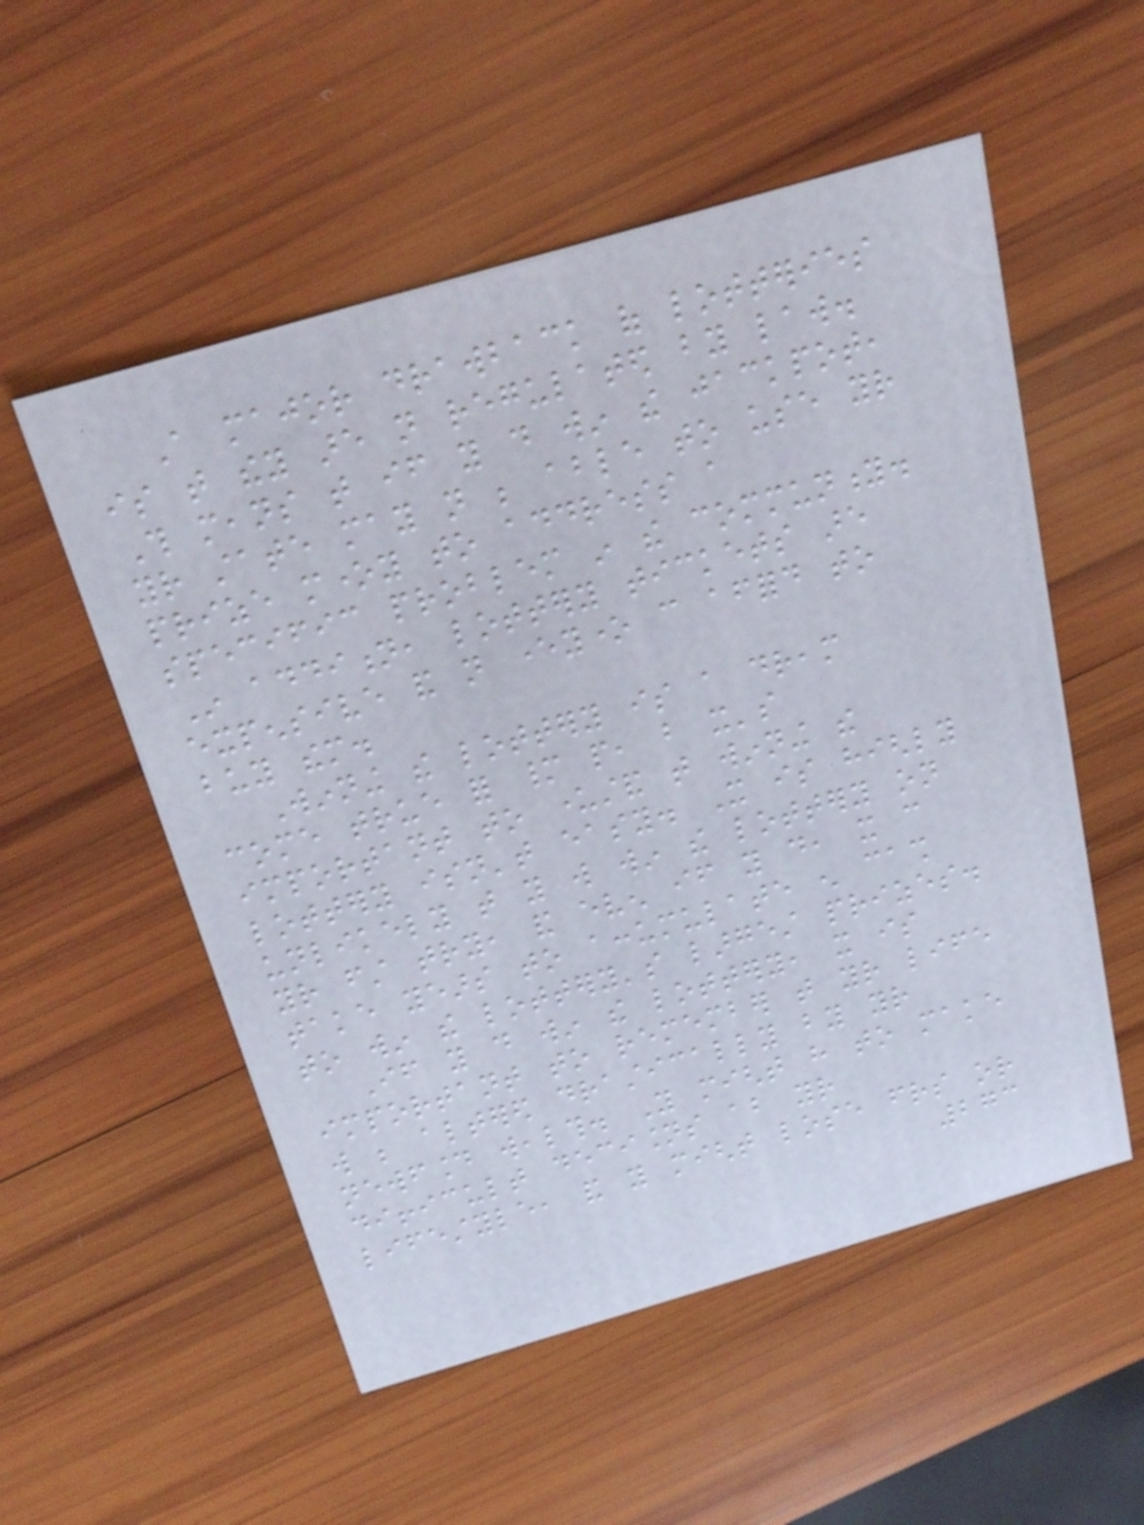A major drawback of lotteries
is that they are not regulated by law.
This means that if you do win the jackpot,
your state may not be able to use your
prize money to address a
specific problem in the community.
In addition, lottery tickets are
expensive and not everyone can afford to
buy them.
Winning the lottery is a dream
come true for many people, but it's
important to understand that winning the
lottery isn't easy. It is highly
unlikely that you will win the lottery on
your first try, and even if you do, it can
take years to accumulate enough cash
to win the lottery's largest prizes.
If you do win the lottery, it is
important to remember that your life
will be altered drastically by your
newfound wealth. You might have to make
difficult decisions about your
lifestyle, and you might lose friends or
273
